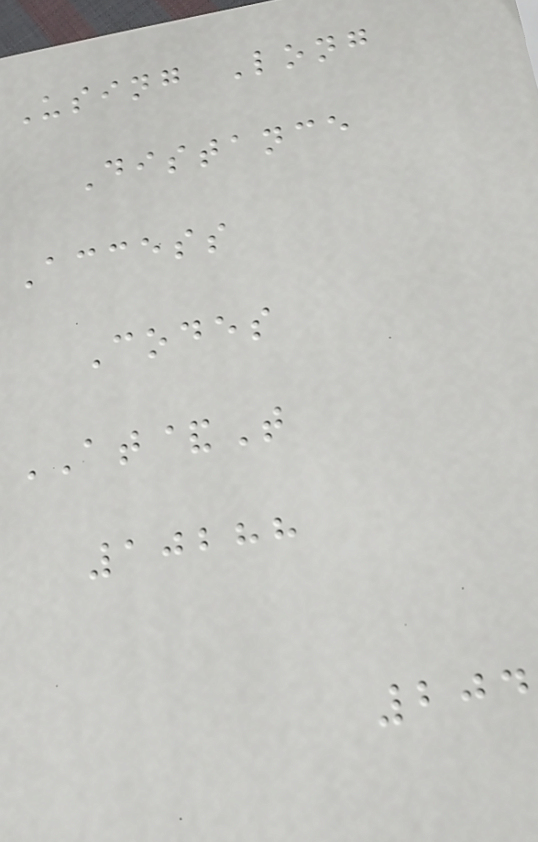Using Long
Distance
Access
Codes
AT&T
10288
204
